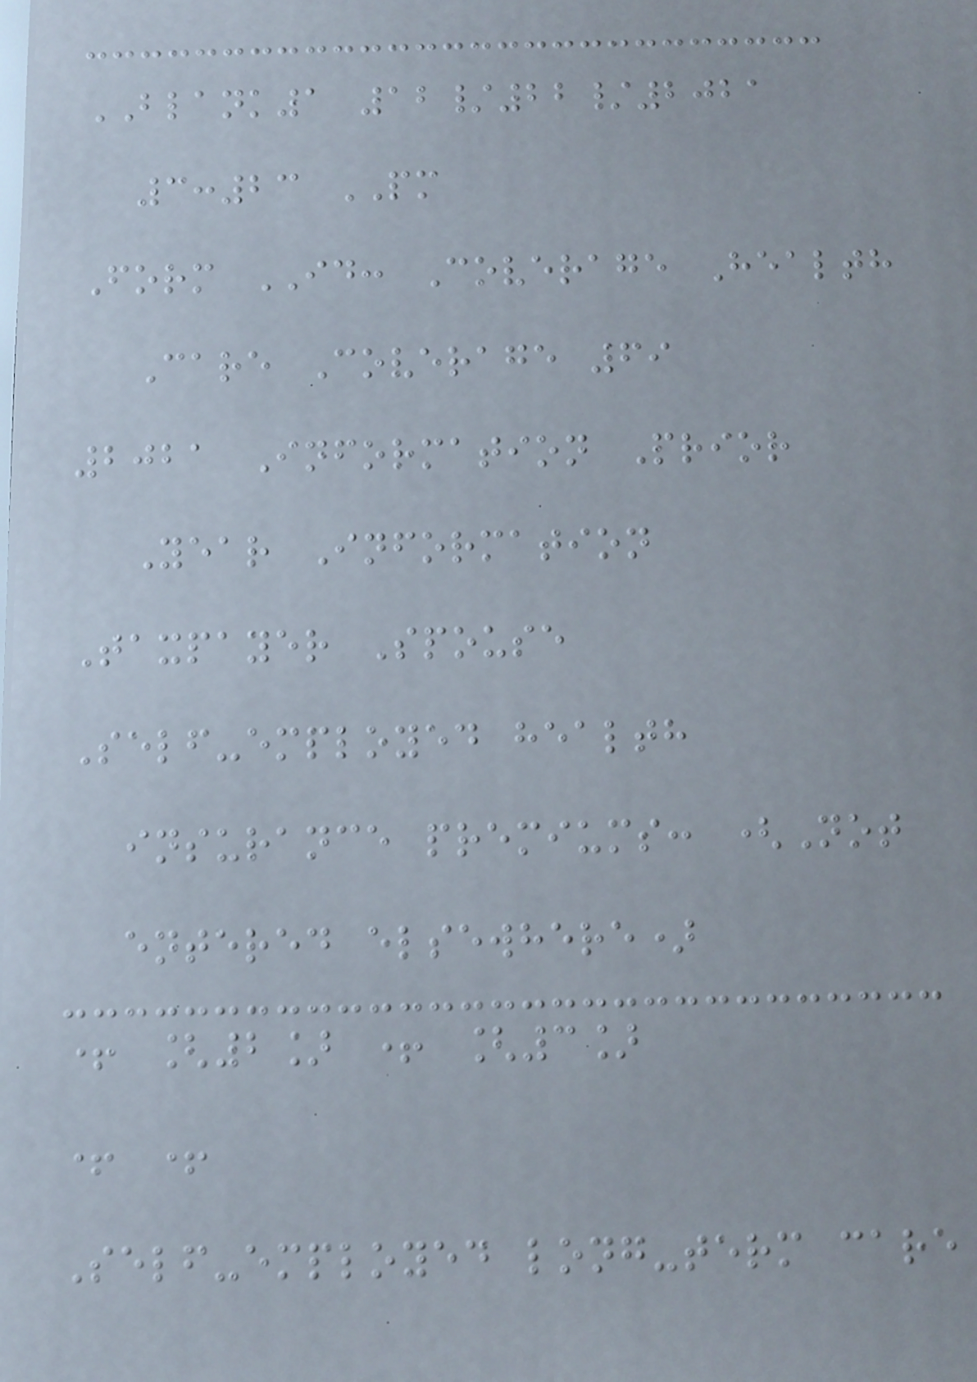BLANK1 12/22/2021
3:23 PM
Form ID: Coverage Health
Care Coverage 69
2021 Information Prior
Year Information
Taxpayer Spouse
Self-employed health
insurance premiums: (Not
entered elsewhere)
+ [2] + [3]
+ +
Self-employed long-term care
